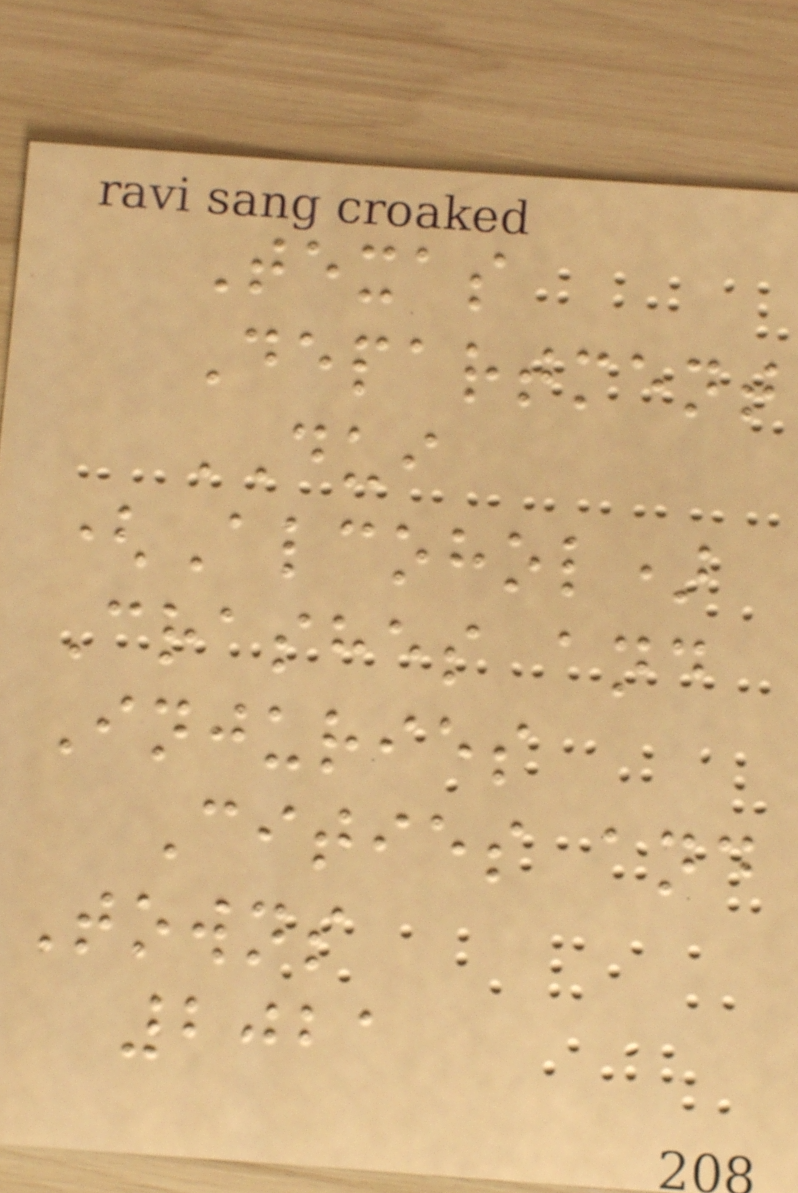Texas
Department
DUI
(Alcohol)
Crashes and
Injuries
Cities and
Towns
2021
